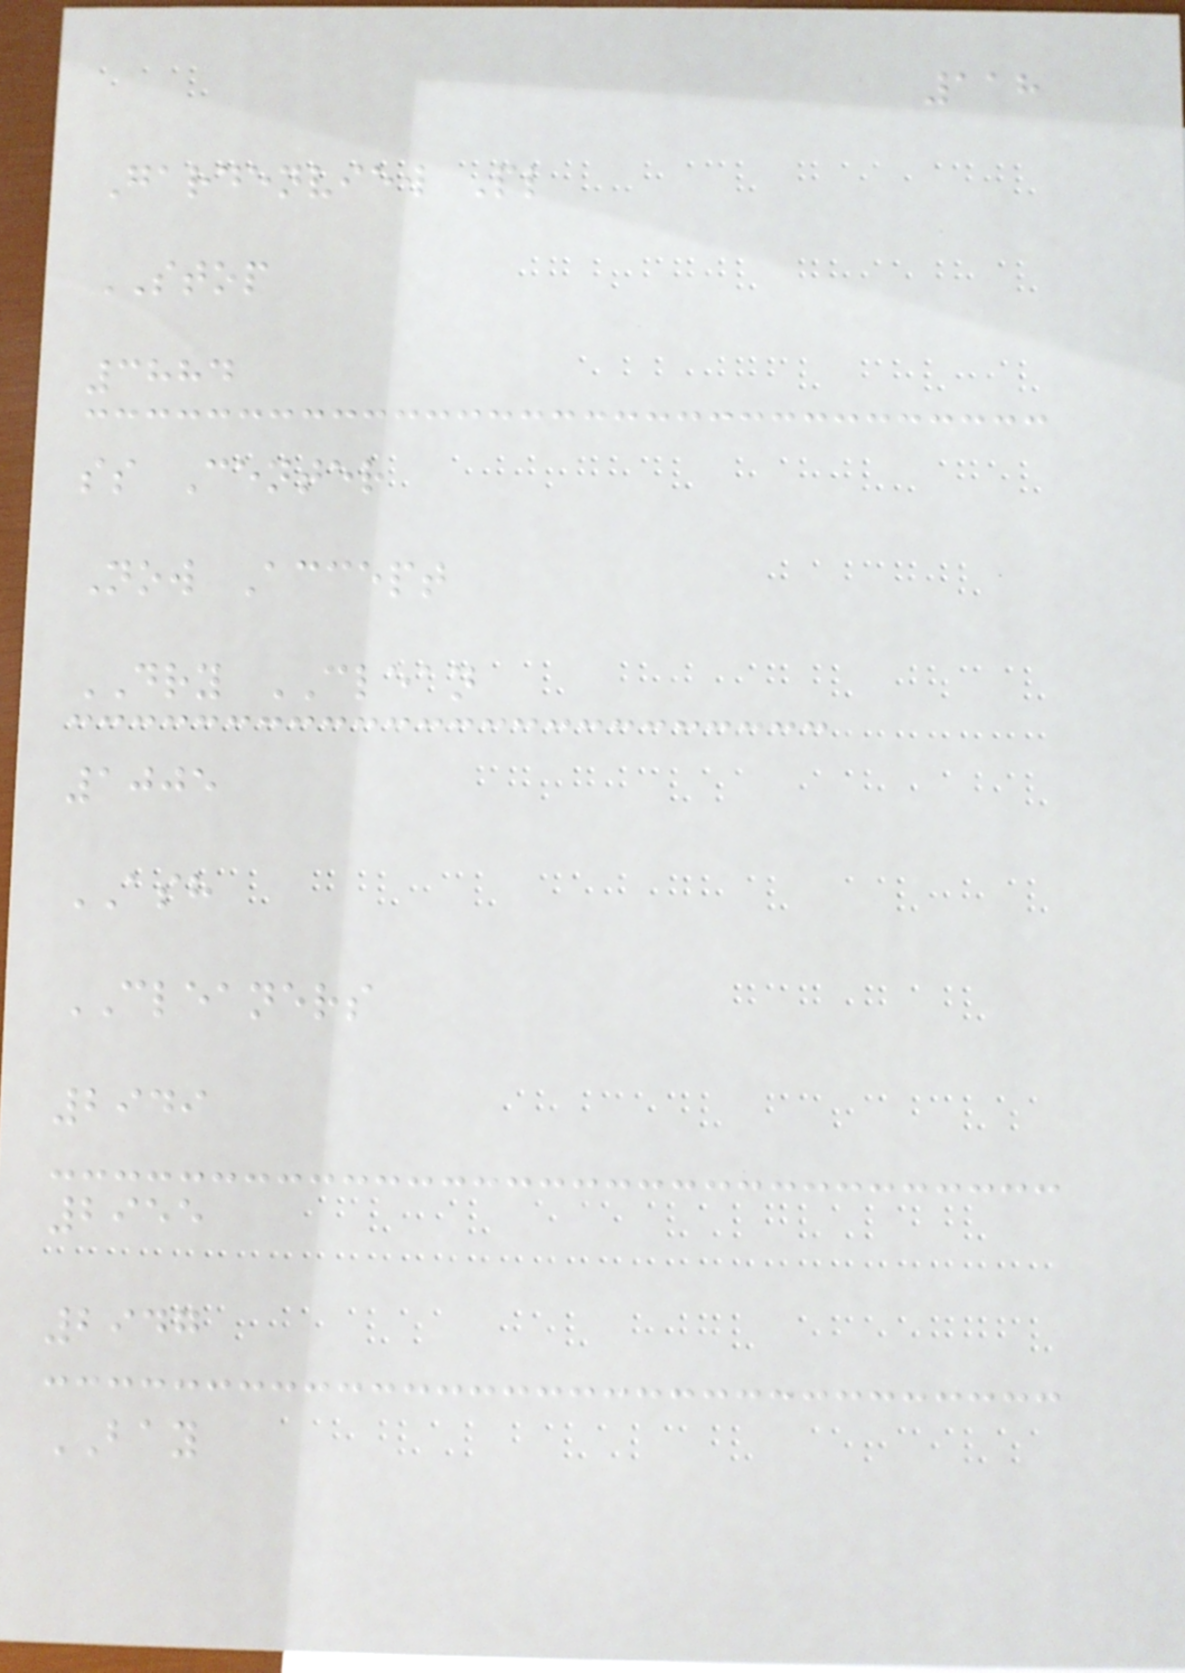118
Gardenview Pl
STOP
3884
ss Center
Now Accept
DRY CLEAN
1005
ASH
CLEANERS
2949
2955
2947
BAY
